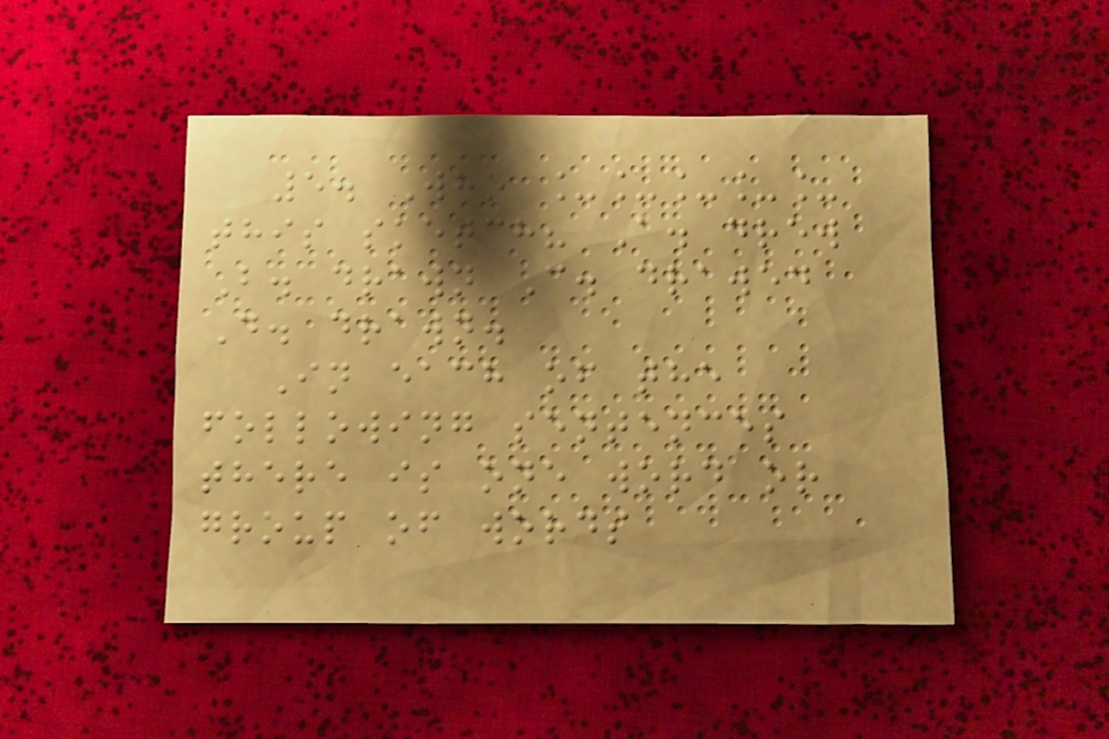5. Who _____
this sketch? A. drew
B. drawn C. drawed
D. drawn.
In each of the
following sentences
there is one word or
group of words
